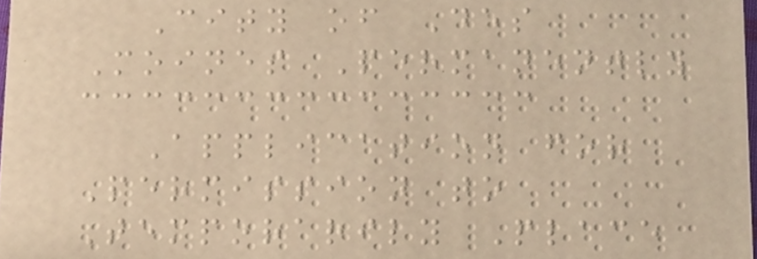City of Des
Moines Permanently
Application for
Permission to
Temporarily Place
